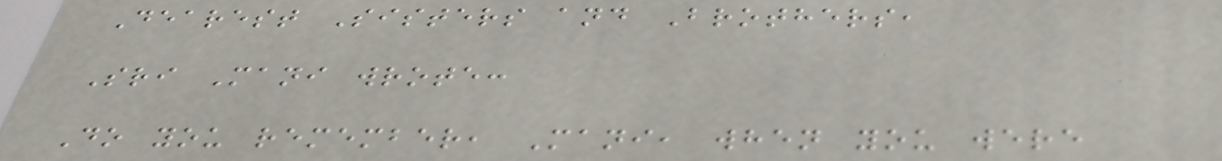Dearest Sisters and Brothers,
Sri Mani wrote:
Do you remember, Mani, when you were
